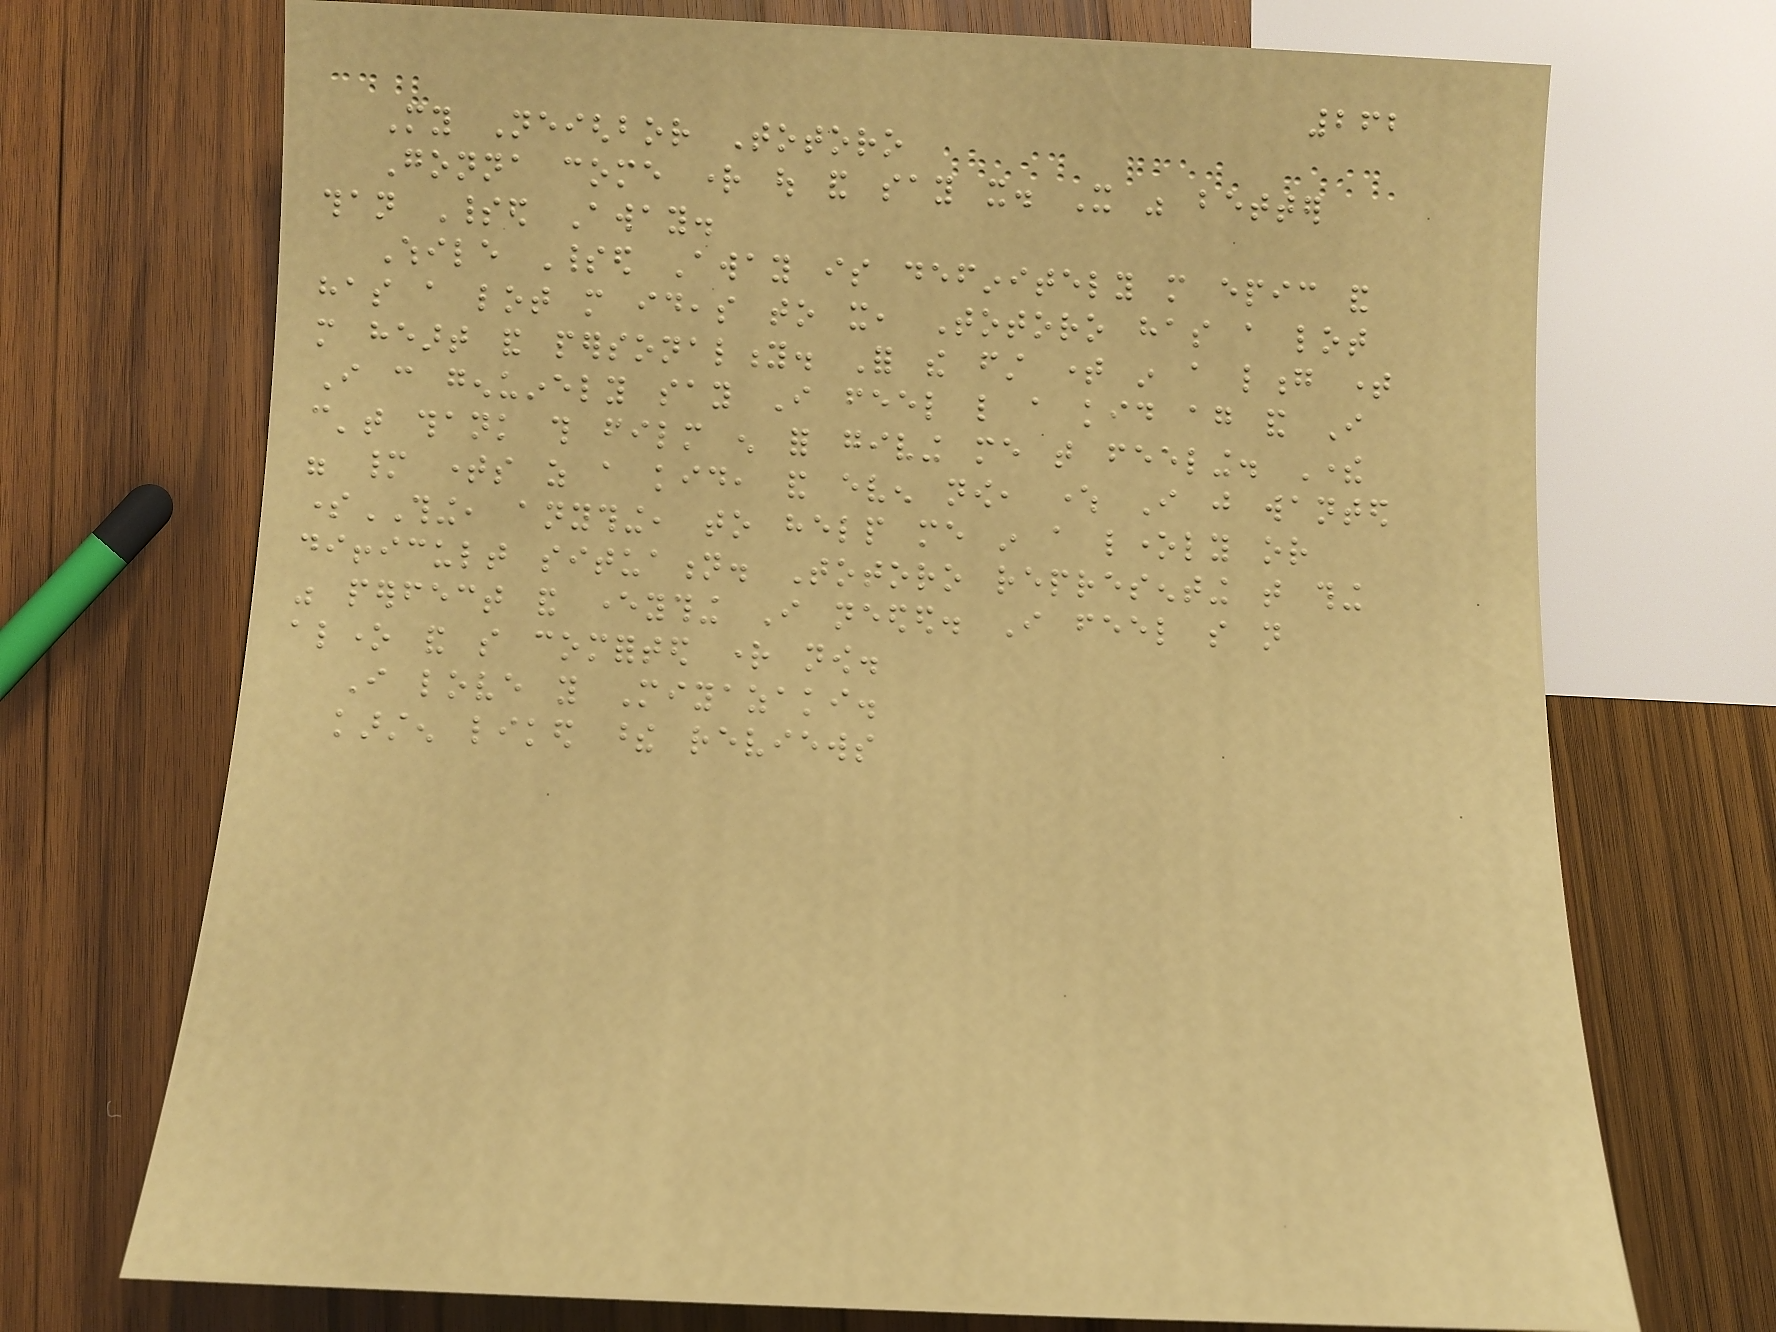262
My Neighbor Totoro
Gonna come right out and say it. It was better
than Spirited Away.
While Spirited Away is definitely more epic and
has a lot more ideas to it, Totoro has a lot
more heart and personality. For the first time in a long time
I can genuinely say I feel like a kid again and I
can't thank this film enough for giving me that feeling. There
were many times as a kid, and even now, where I just wanted
someTHING, anything, to help me in a lonely or
difficult situation. Totoro representing that thing
was perfect and everything I needed. I feel so not
alone and so comforted right now.
I love you Miyazaki.
karsten liked these reviews
